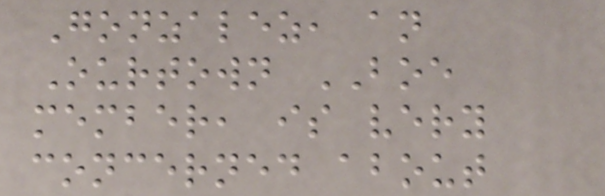Gonzalez, an
Ourtown BOE
member, is very
concerned about
